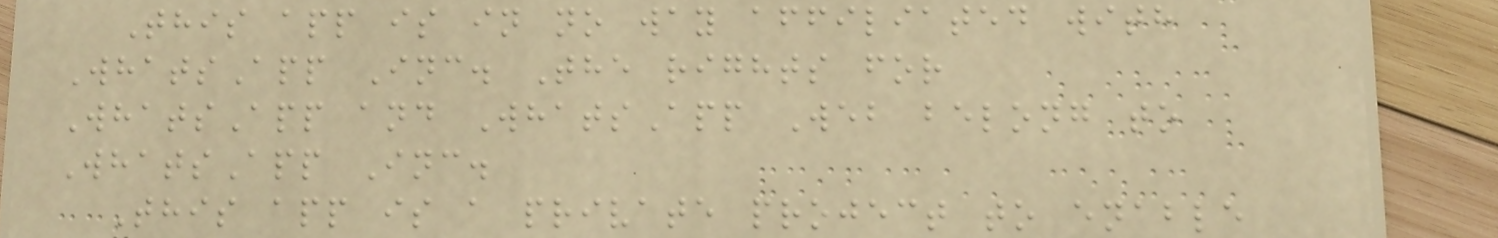This app is in no way affiliated with
WhatsApp Inc. The rights for
WhatsApp and WhatsApp Web belong to
WhatsApp Inc.
This app is a private project to enable
